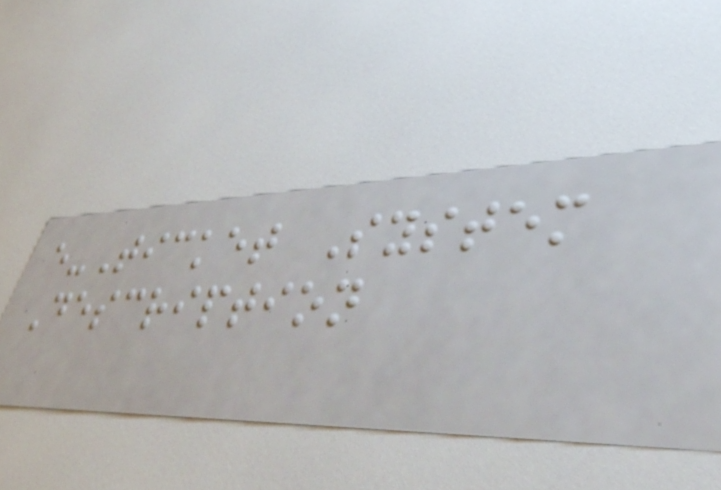e-Ticket System
Description
